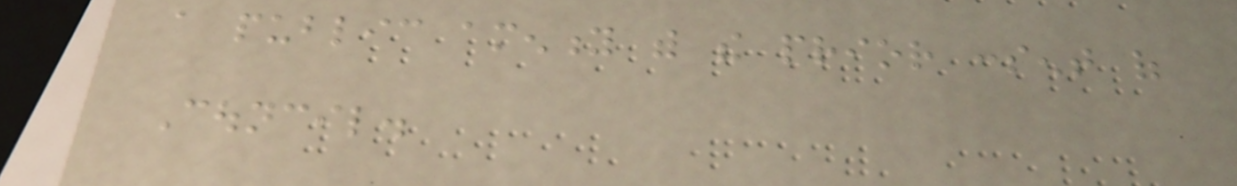a public amenity with the prior consent of
Council.
